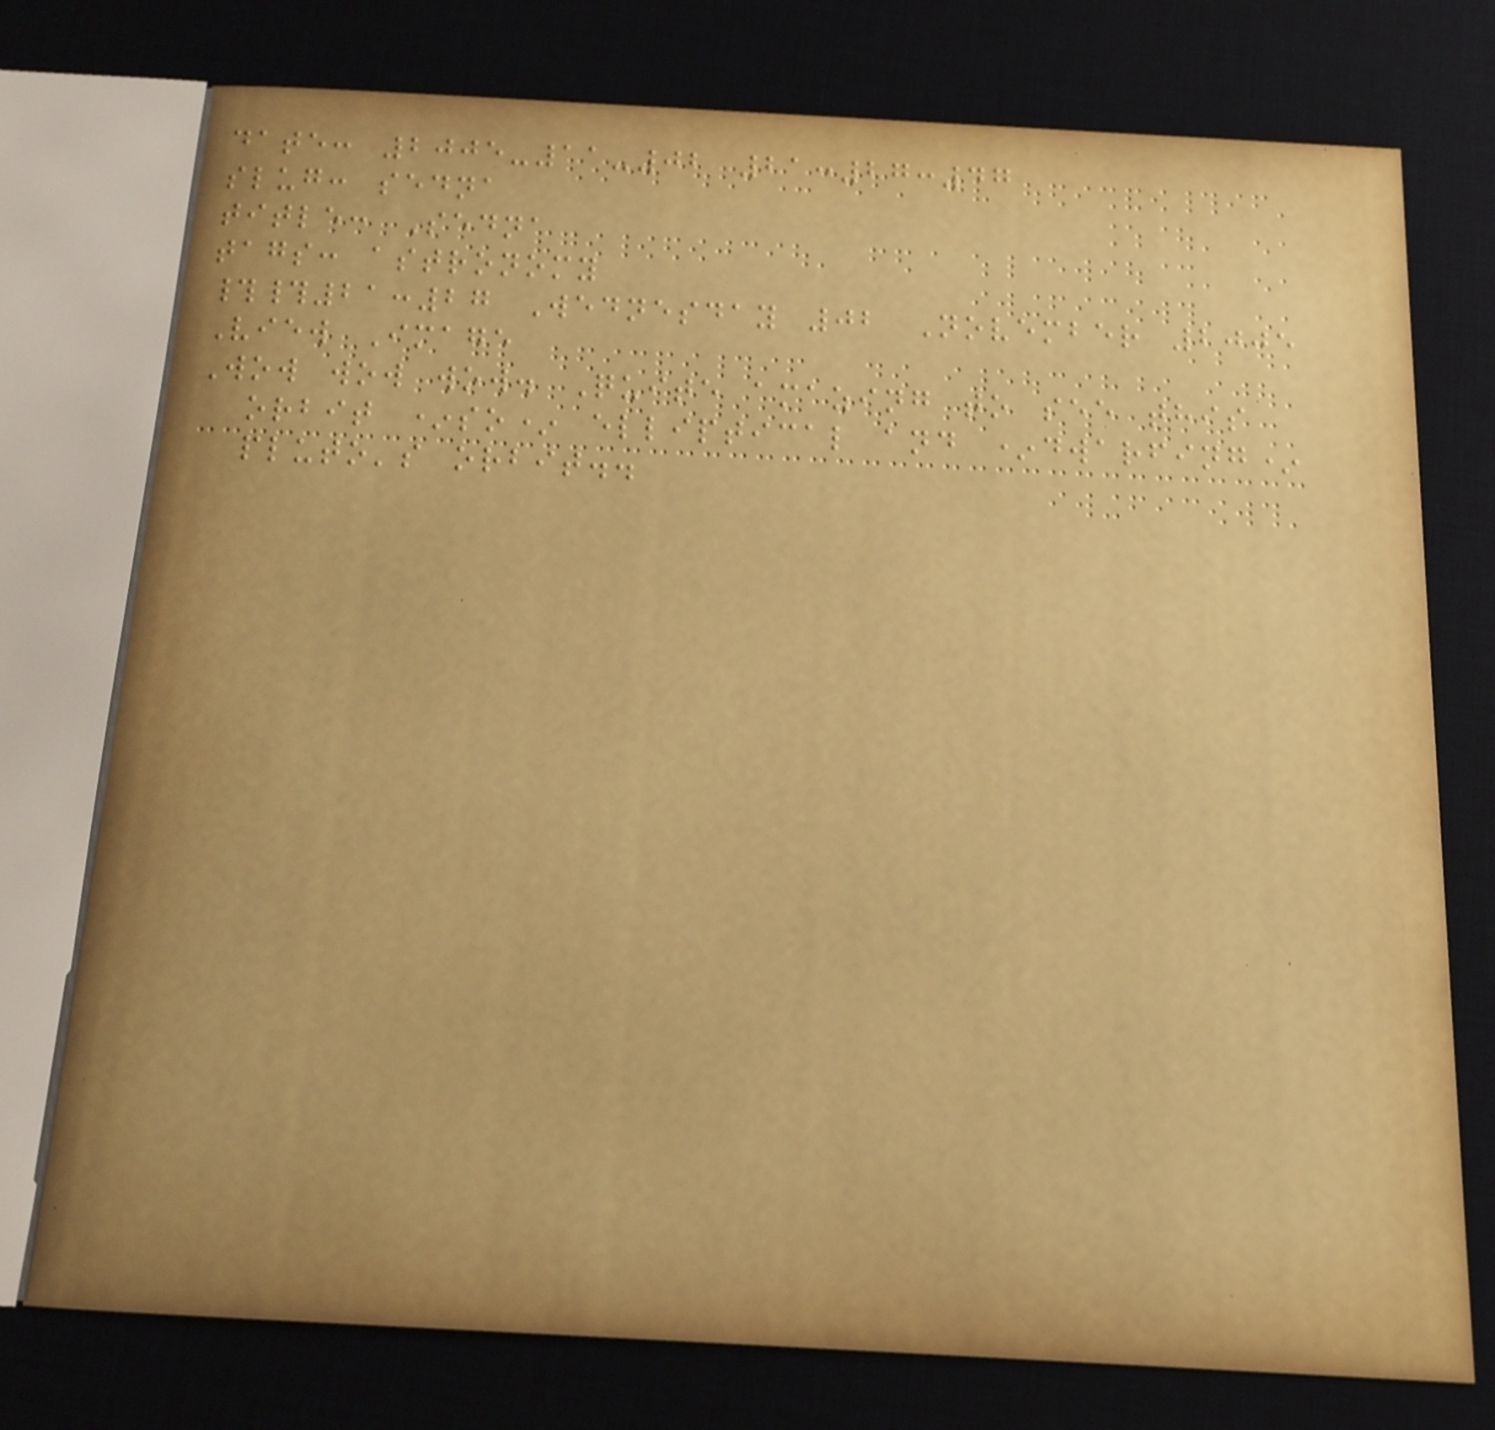date: 2005-11-02 21:27:47
slug: sedna
title: Sedna
tags: astronomy
##21:27 Wednesday 02 November 2005
View Image
Wow wow wow. Quite amazing to see this
orbit *so* elliptical and *dwarfing*
pluto's orbit..
